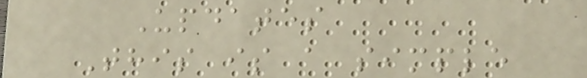Updates
This is a simple
